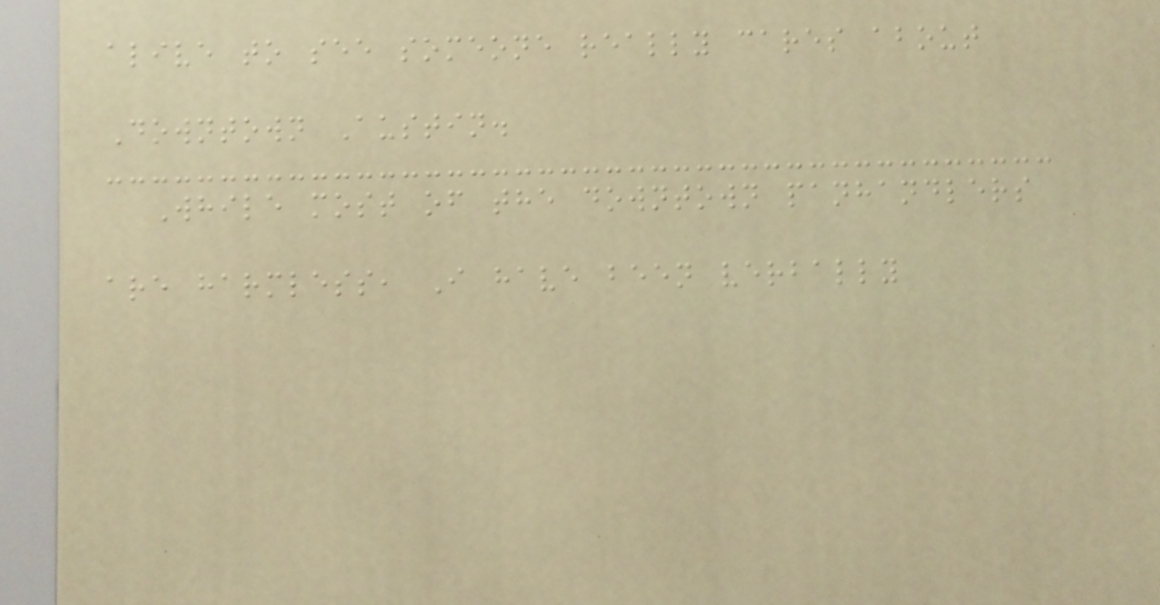alive to see someone really cares about
Downtown Austin.
While most of the downtown panhandlers
are harmless, I have been verbally
